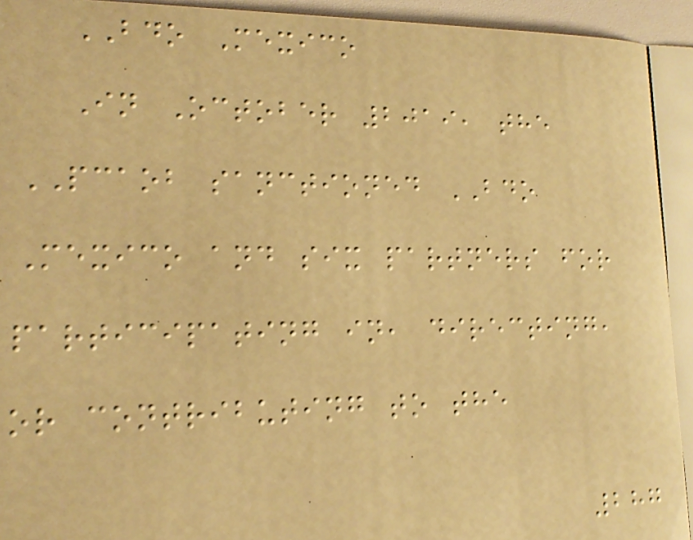BDO Mexico
In October 2019, the
PCAOB sanctioned BDO
Mexico and six partners for
participating in, directing,
or contributing to the
287
